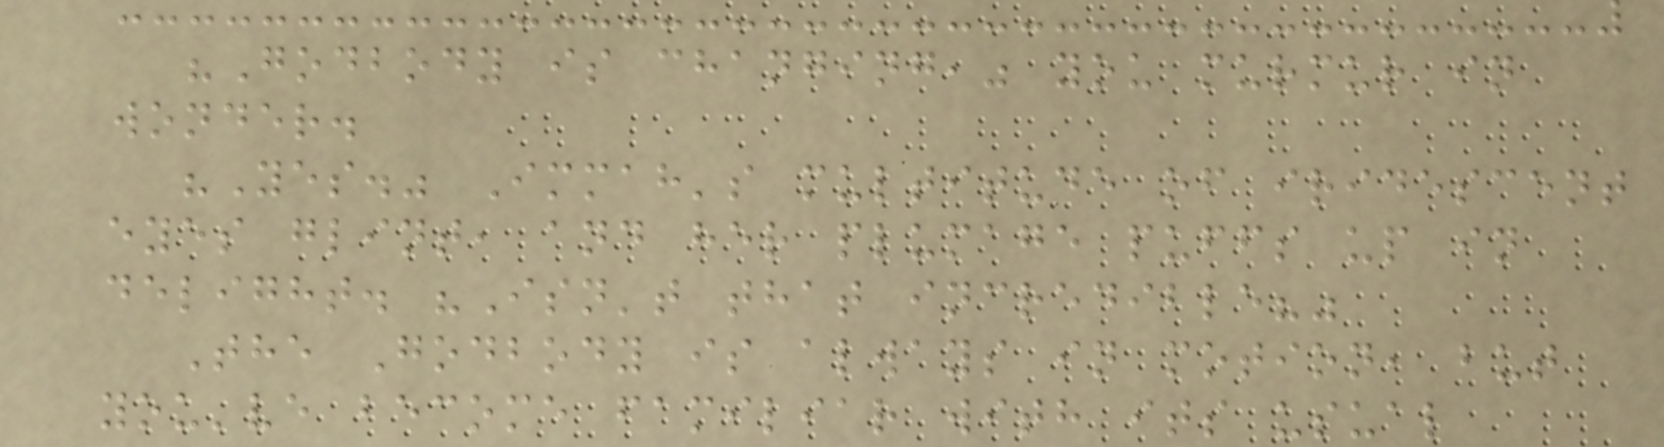"Godbody is changing," you murmur in
wonder.
"Yes." Immah's multitude of iridescent
eyes glint, and her plumage puffs up in
delight. "Isn't that incredible?"
The Godbody is always in motion, but
you've become familiar with its usual
